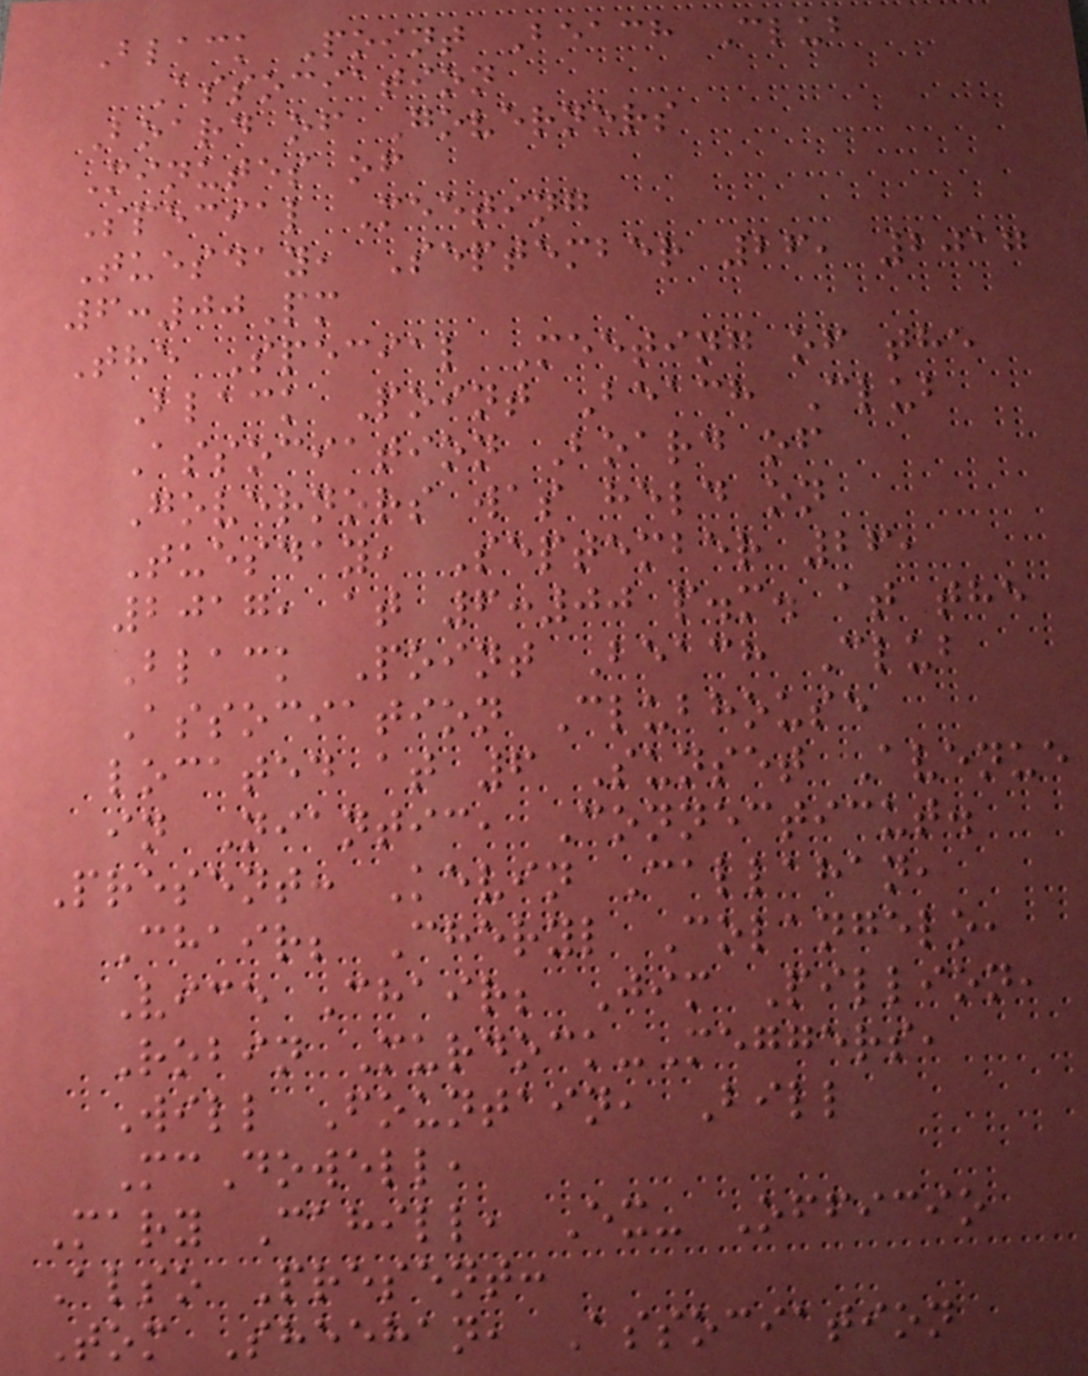Black Point Beach Club
Association
Board of Governors
Minutes of
Special Meeting
Tuesday, September 26, 2017
6:00Pm
The Special Meeting of the
Black Point Beach Club
Association Board of
Governors was held on
Tuesday, September 26,
2017, at 6:00 p.m. at the
Black Point Beach Club
Association Clubhouse
located at 6 Sunset Avenue
in Niantic, Connecticut.
Present: Kevin Callahan,
Chair; Cheryl Colangelo,
Vice Chair; Jim Pillion,
Robin Murdock-Meggers,
Will Fountain, Bill
McDowell,
Mary Cahill, Ex- Officio
Also Present:
Tom Sheehan, Association
